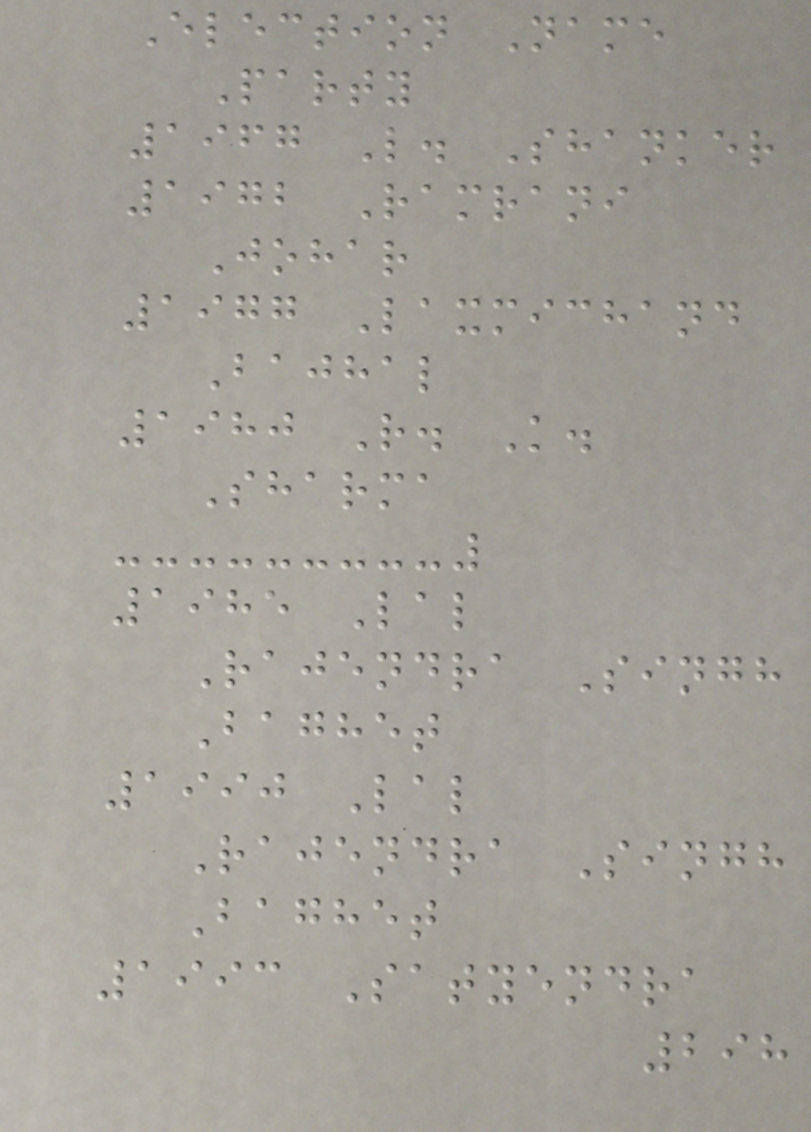Election Name
Party
1967 L. Shanker
1972 Ramrani
Johar
1977 Laxmichand
Bajhal
1980 R. K.
Sharma
1985 Lal
Rajendra Singh
Baghet
1990 Lal
Rajendra Singh
Baghet
1993 Satyendra
298
